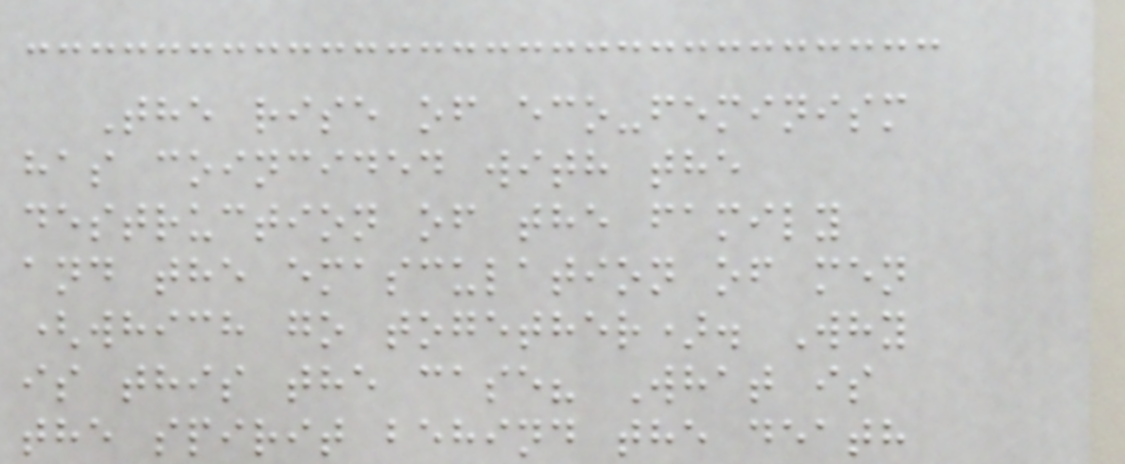The rise of eco-feminism
has coincided with the
destruction of the family
and the emasculation of men
(which go together). Why
is this the case? What is
the spirit behind the death
